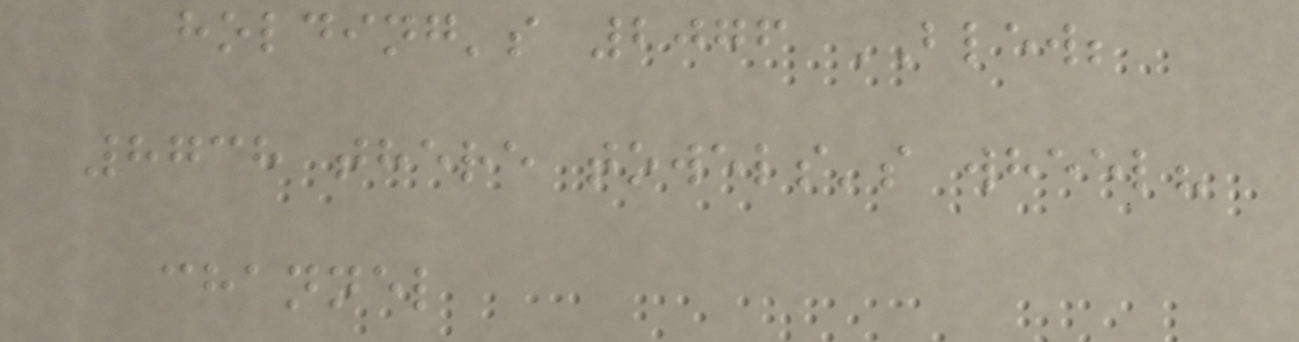holding's 2076 BLEW;
8738 there towels's wheel?
channel
